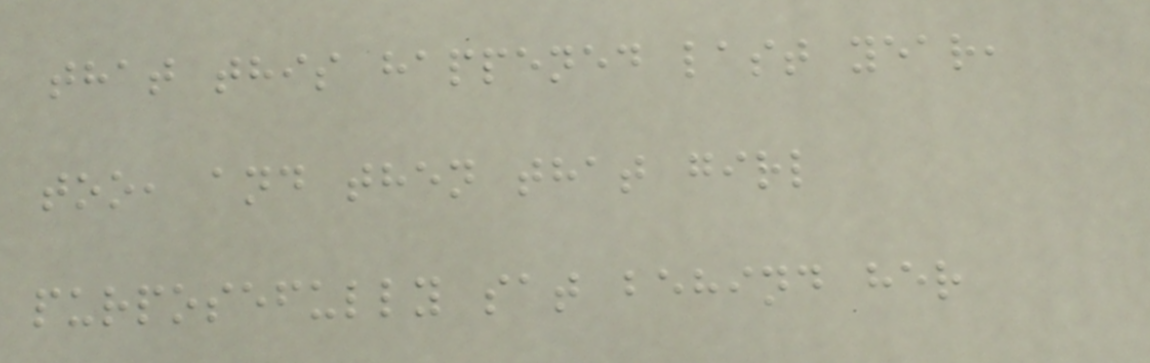that this happened last year,
too, and then that girl
purposefully sat behind her
